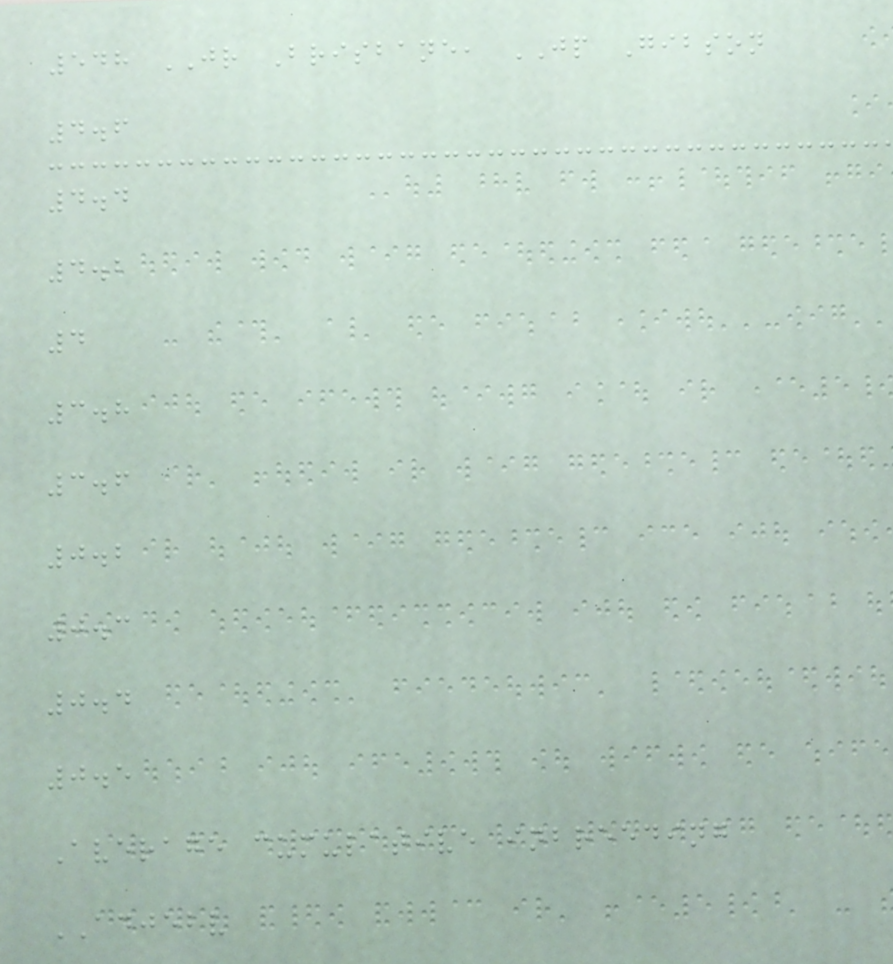548 JR Brisbane, JP Gibson
4.6
4.4
4.2
4
3.8
3.6
0.2
0.3
0.4
0.5
Average cumulative inbreeding
ADJEBV
